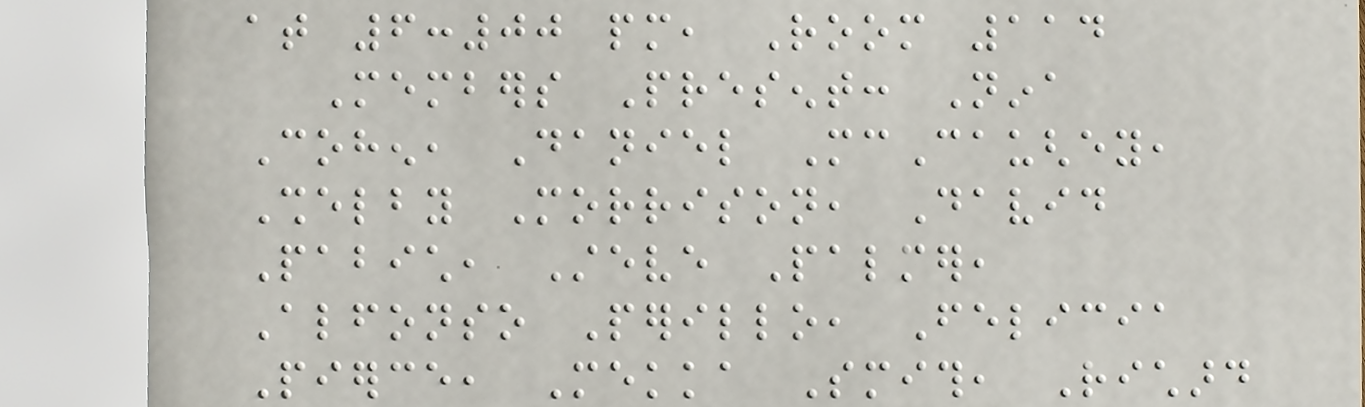at 6:00 pm, Room 114
Members Present: Nina
Cohen, Daniel McCaughey,
Shelby Morrison, David
Pabich, Steve Palmer,
Alfonso Perillo, Felicia
Pierce, Mekka Smith, Richard
